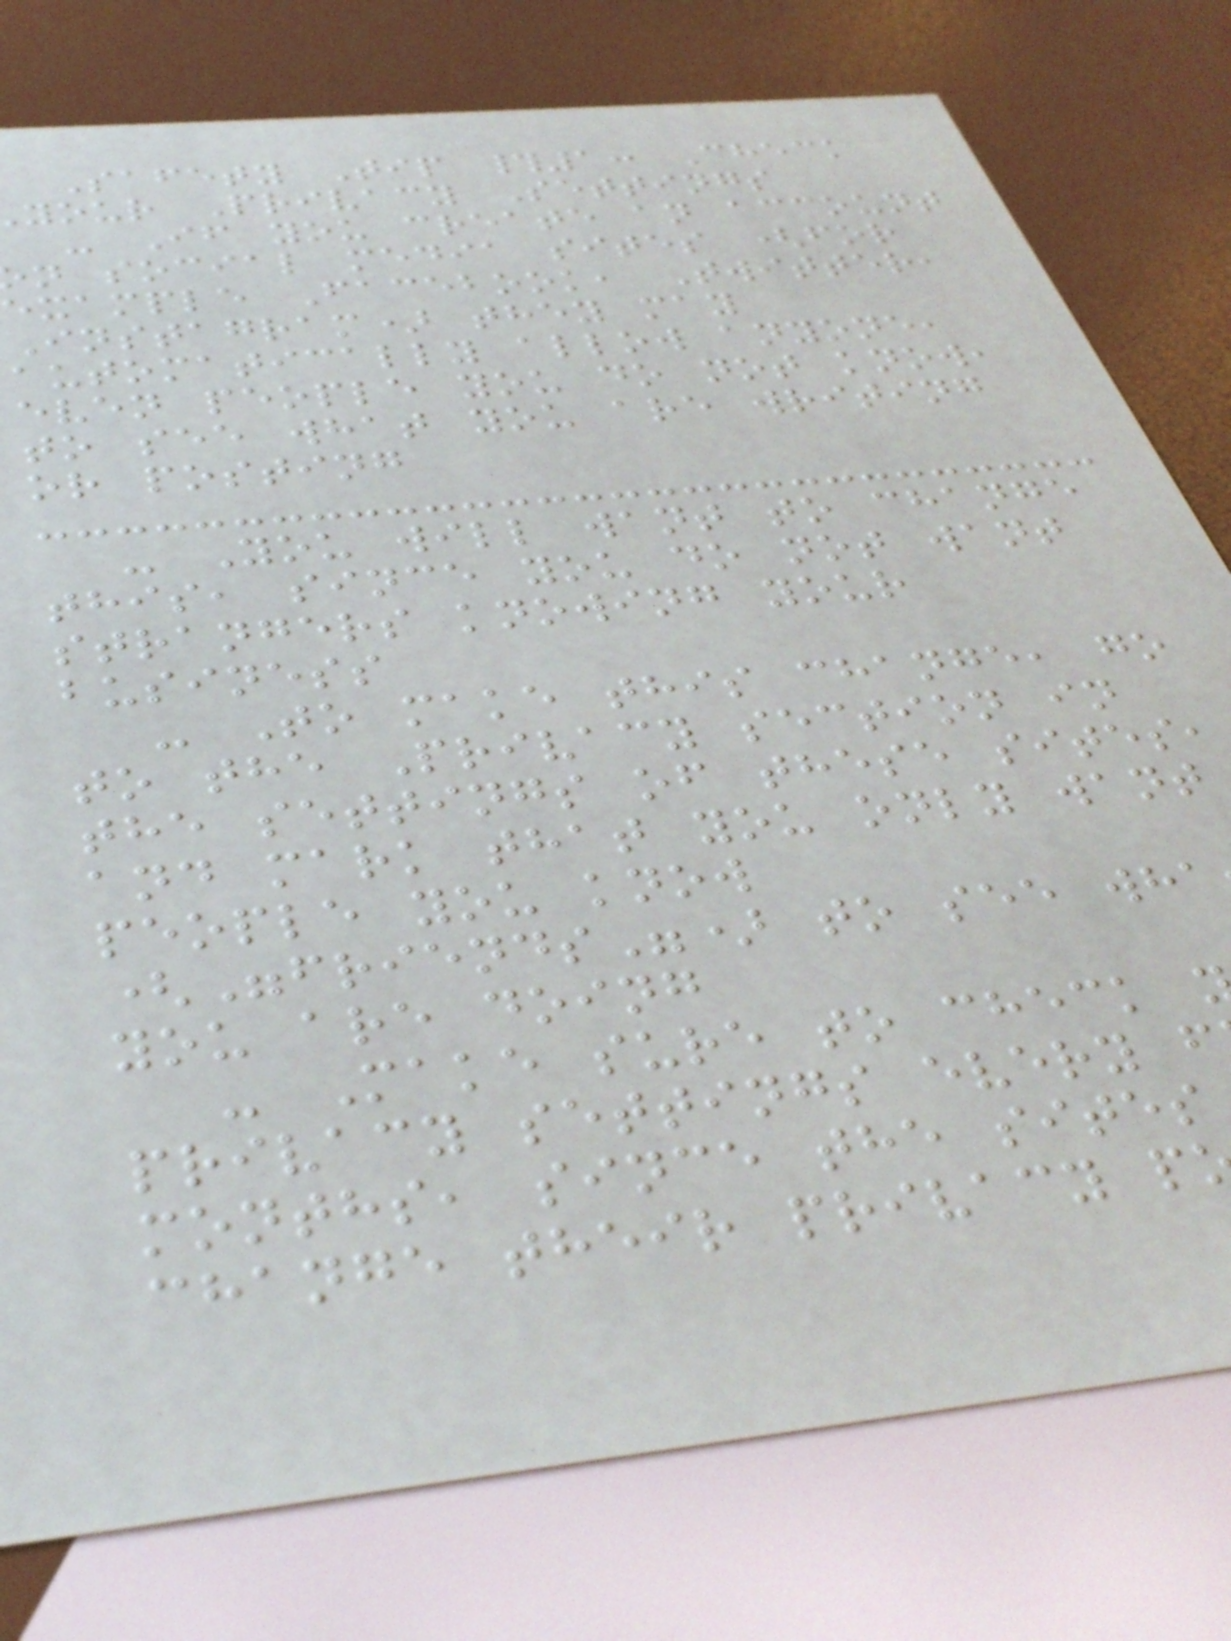Safety Tip #1: Check
your Privacy Settings
- If you create an account
n social media sites (for
example Facebook, Twitter,
Instagram) they may
automatically allow anyone,
even people you do not know,
to see what you are writing
or posting
- You will want to change
this, since you do not want
strangers knowing your
business
- To make this change, go
to the Privacy section in
the settings of these sites,
and mark that you only want
people you know
("friends") to see wha
you are doing
- Make sure to check
privacy settings every f
months, since the sites
change their privacy p
